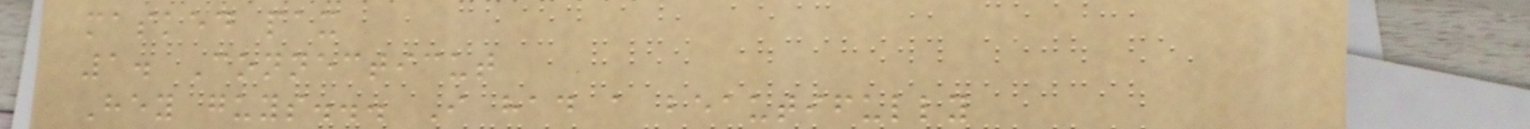masked pax
1. Connecticut
Hey guys... I had a beautifully
